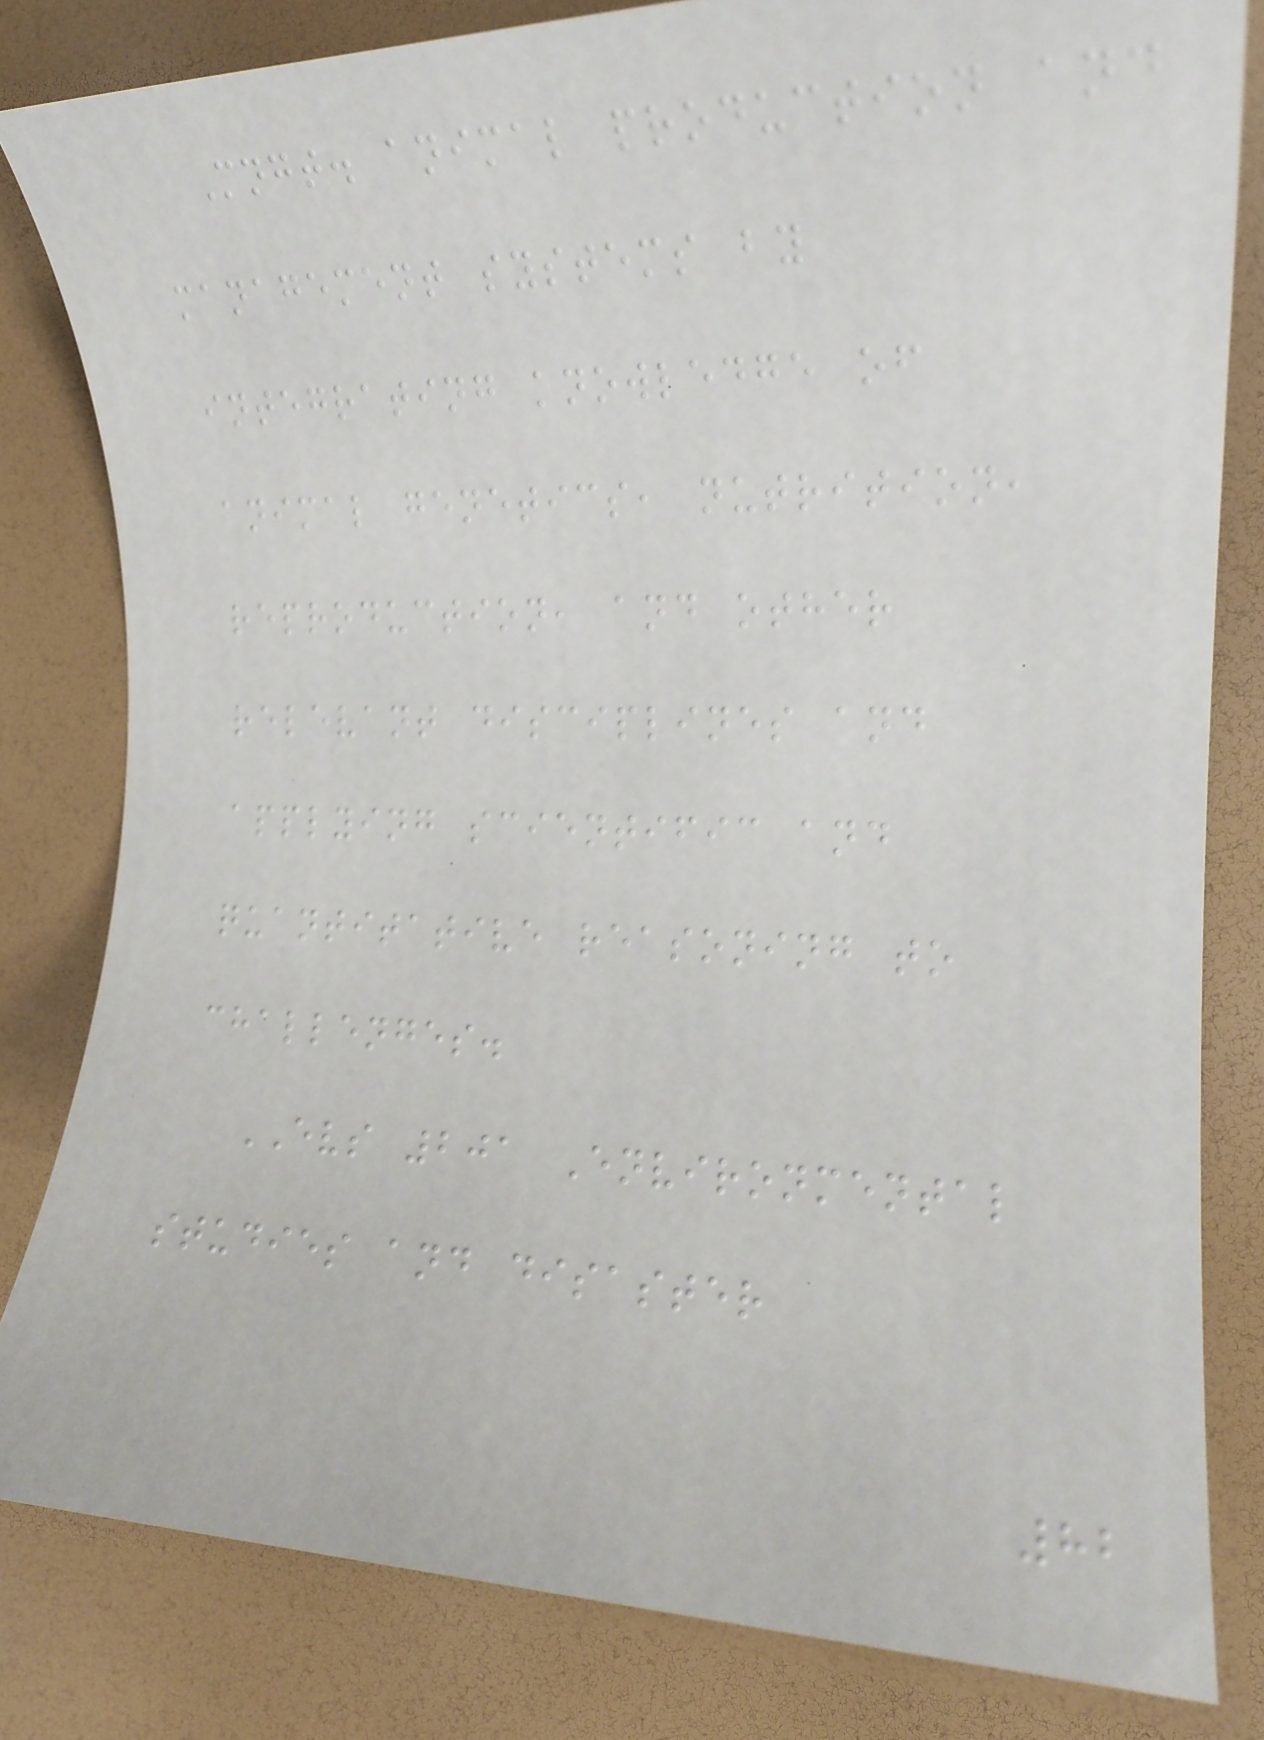Mngt. animal production and
management systems by
integrating knowledge of
animal genetics, nutrition,
reproduction, and other
relevant disciplines and
applying scientific and
quantitative reasoning to
challenges.
EVS 201 Environmental
studies and disaster
82
